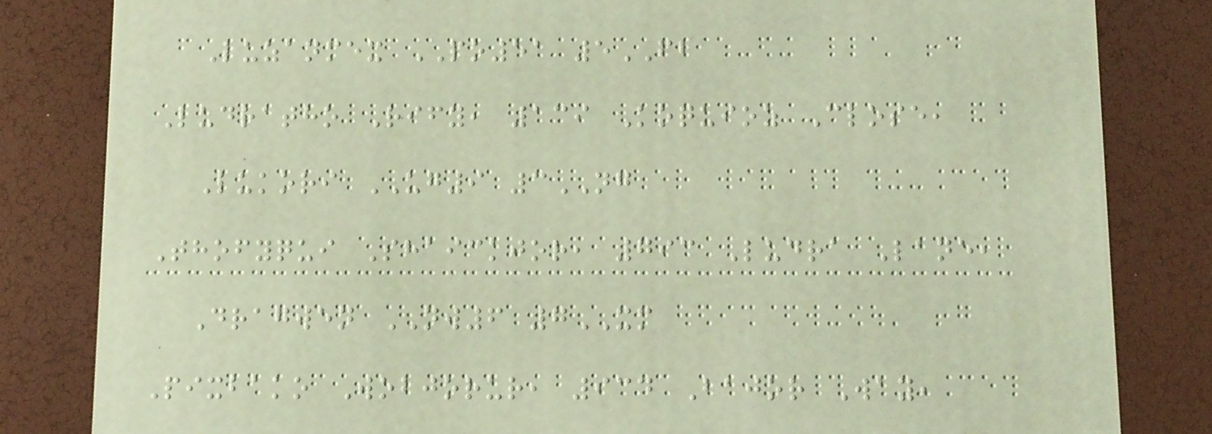Luzanmex PO51 5FB
Ludratho Rify, 139 Koquioz Close,
Lukori UG9 3NG
Thofyqui Shaickjor, 793 Ludra Lane,
Dragwen NW6 7XM
Pixbako Wobjorur, 934 Bajor Way,
